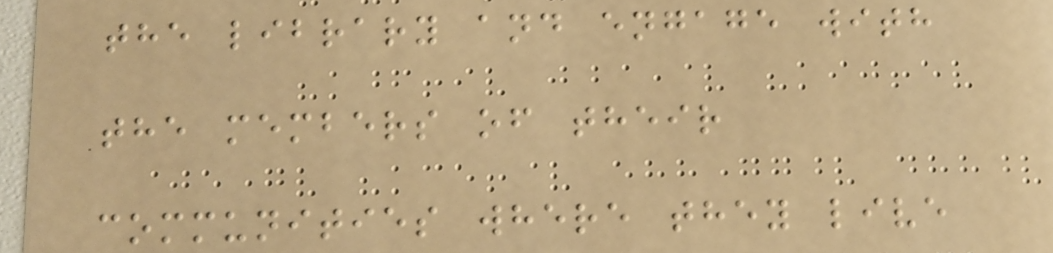the library and engage with
the members of their
communities where they live
